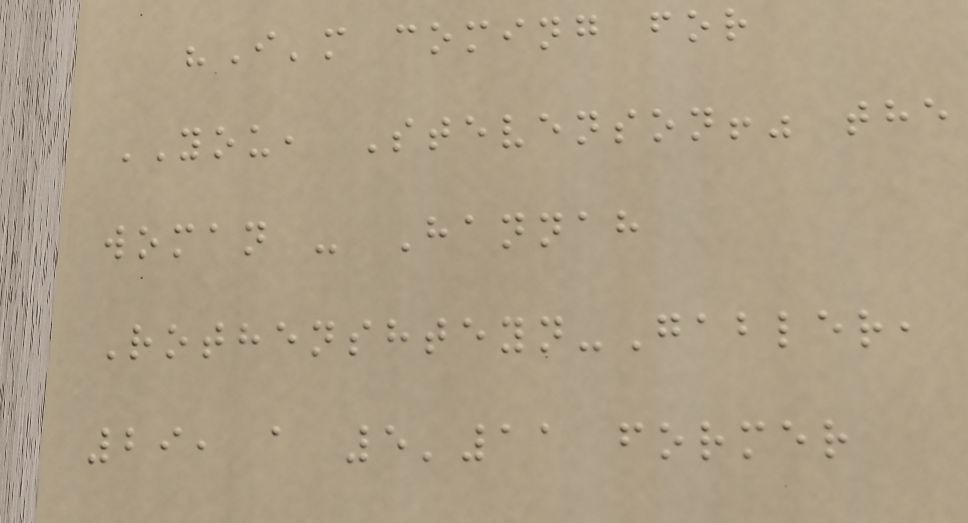"I'm coming for
YOU, Stevenson!" the
woman - Hannah
Rothenshteyn-Gabler,
29, a 5'11 former
